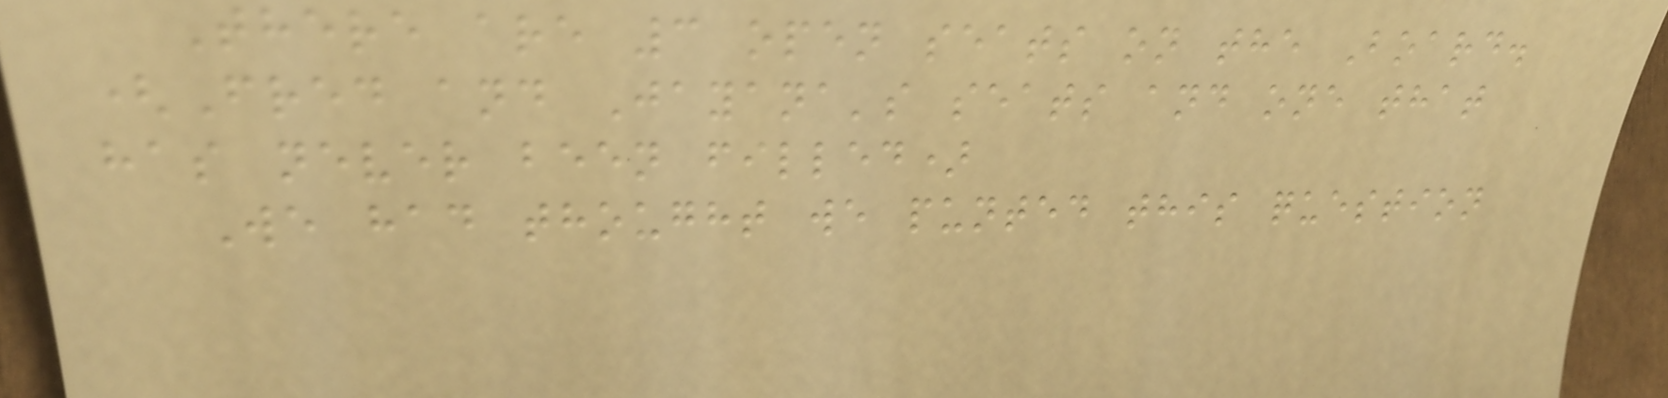There are 3 open seats on the Board.
(Fred and Jayana's seats and one that
has never been filled)
We had thought we punted this question
